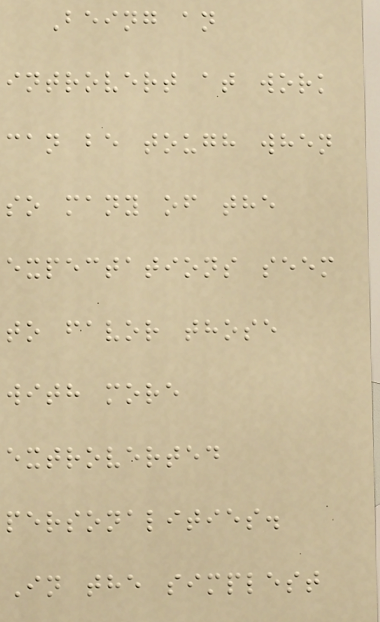Being an
introvert at work
can be tough when
so many of the
expectations seem
to favor those
with more
extroverted
personalities.
In the simplest
